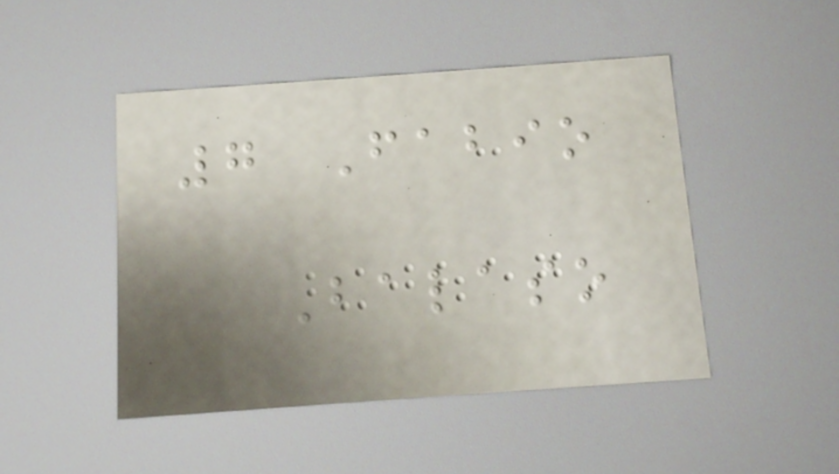7 Fabio
Balaso
